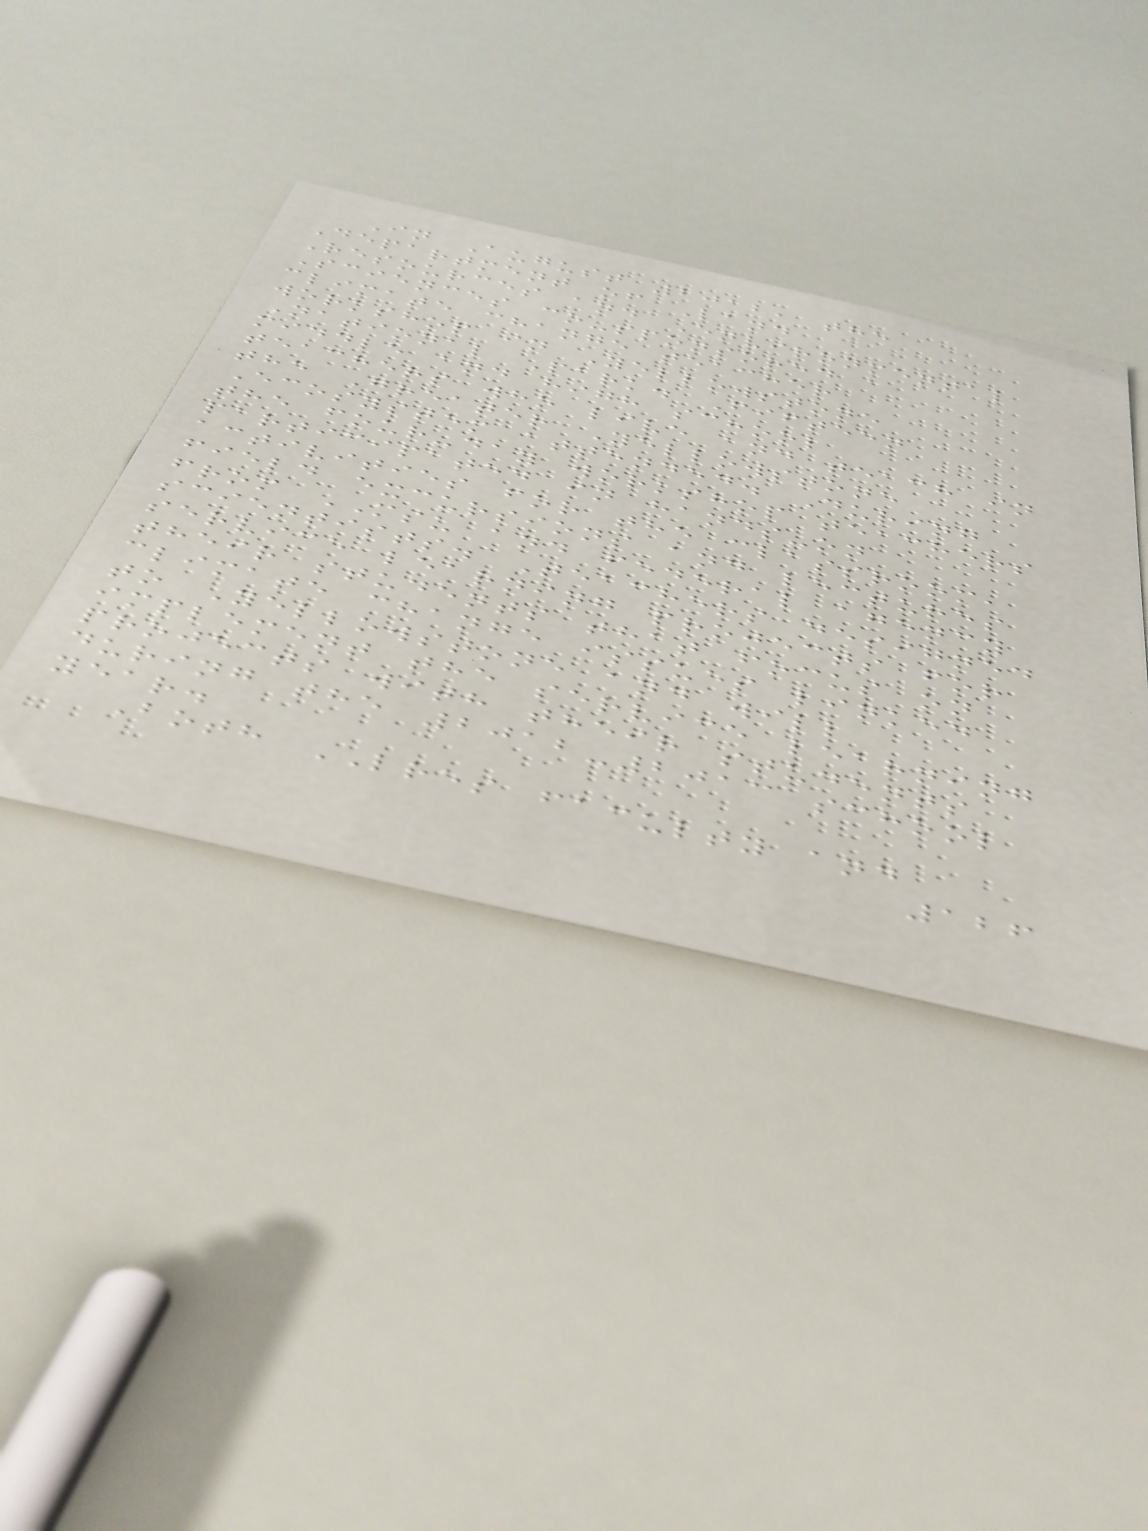In August 2012, the
Department of Land
Resources and Environmental
Sciences co-sponsored a
climate change teacher
workshop in Yellowstone
National Park. Fifteen
middle and high school
teachers who live and teach in
the Greater Yellowstone
Ecosystem attended. During
the four-day workshop teachers
participated in hands-on
activities for the classroom,
field excursions and lectures
from MSU and federal agency
scientists. Teachers designed
service learning projects for
their students that focus on
climate change issues linked
to Yellowstone and will
implement the service learning
projects with their students
during the 2012-2013 school
year.
Both LRES faculty and
126
